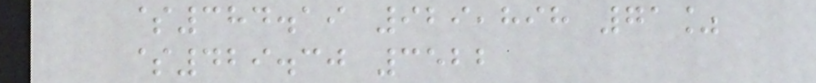$384.19 929,898 71%
$429.30 3522
